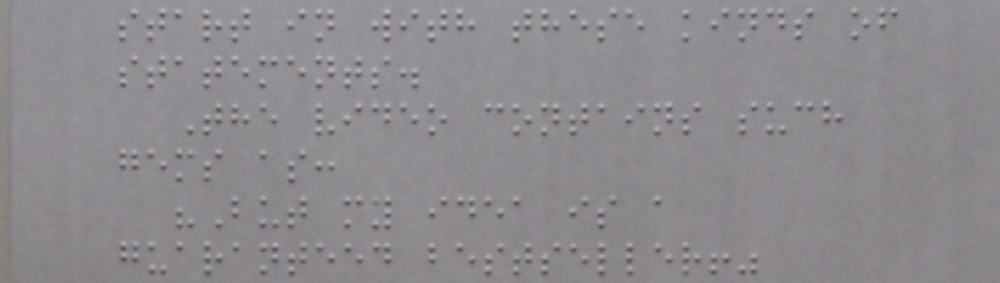start in with these kinds of
statements.
The video contains such
gems as:
"But my idea is a
guaranteed bestseller!"
